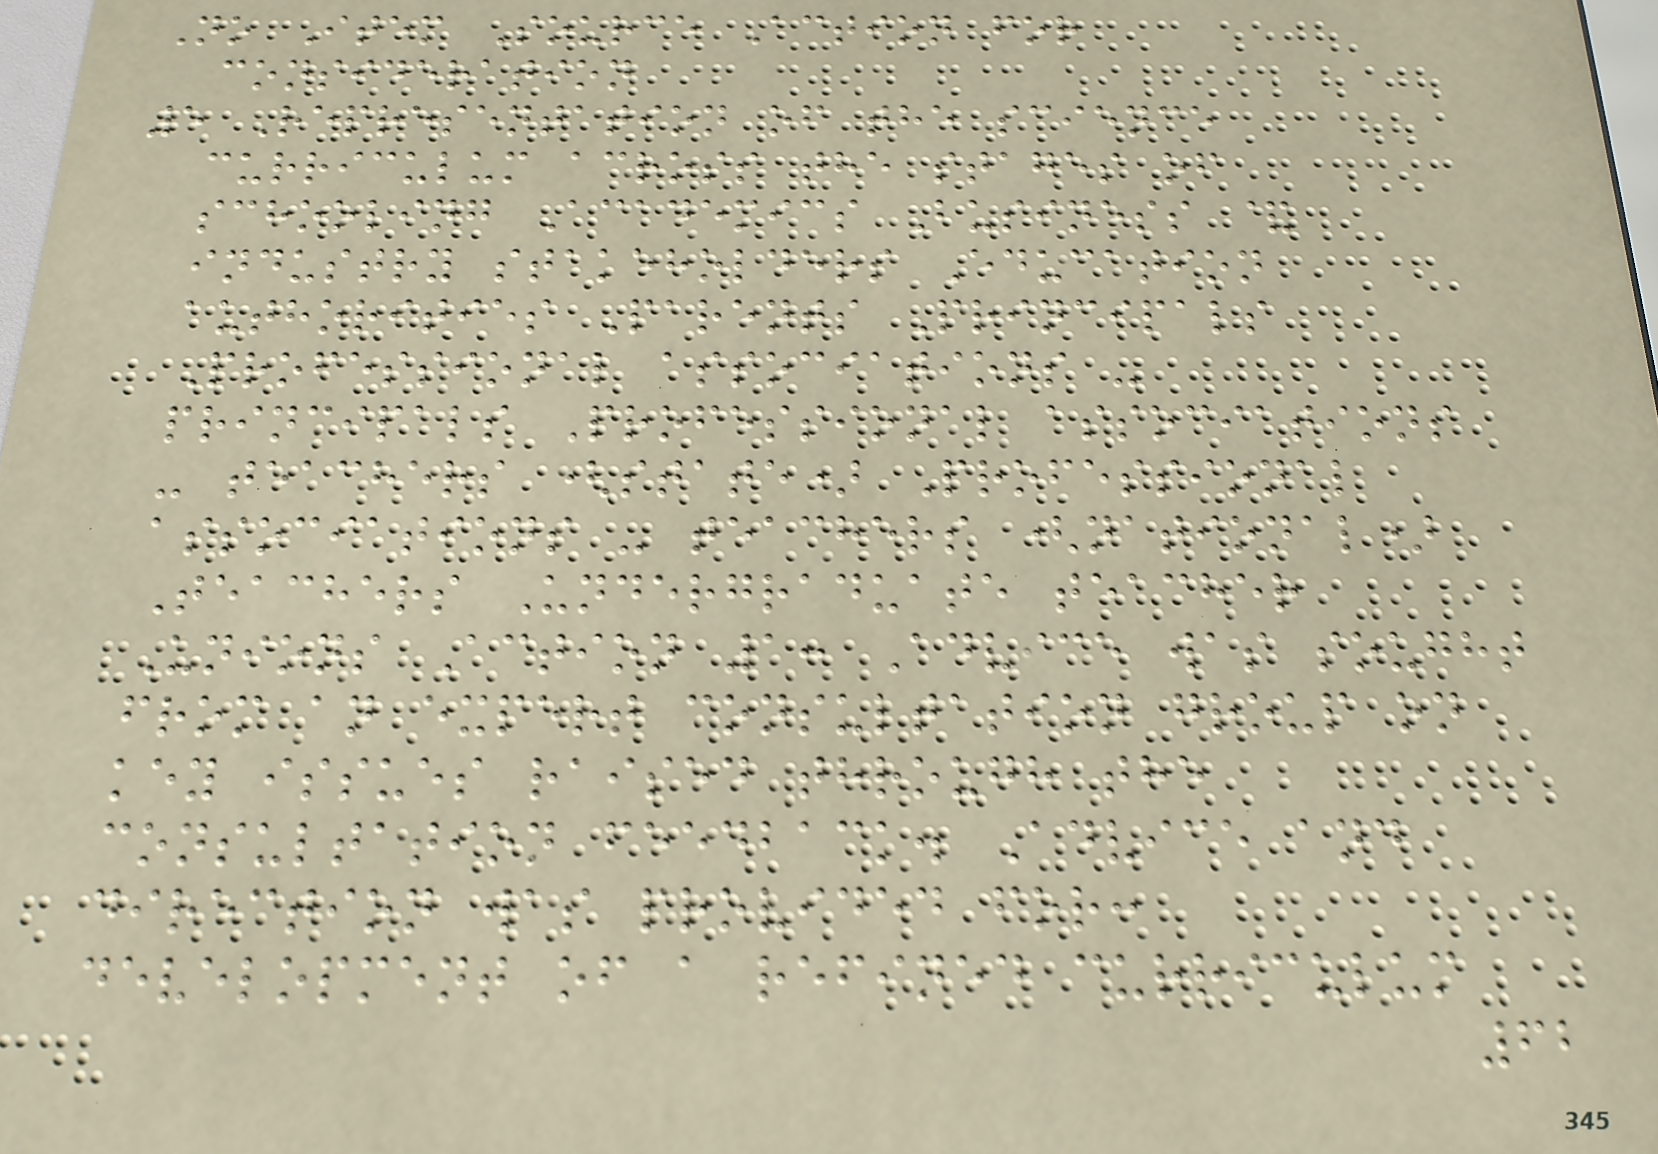No Item Source Action for
consideration
5 Representation of the science
curriculum across the stages of
schooling Academics Business &
industry stakeholders Education
authorities Parents Principals
Professional associations -
principals Professional associations
- teachers (state) Professional
associations - teachers (national)
Teachers Undergraduate teacher
Unions Action 1: Advice was sought
from an expert consultation group on
key issues raised through the
consultation feedback. Advice and
direction was provided for:
development of a refined curriculum
62
